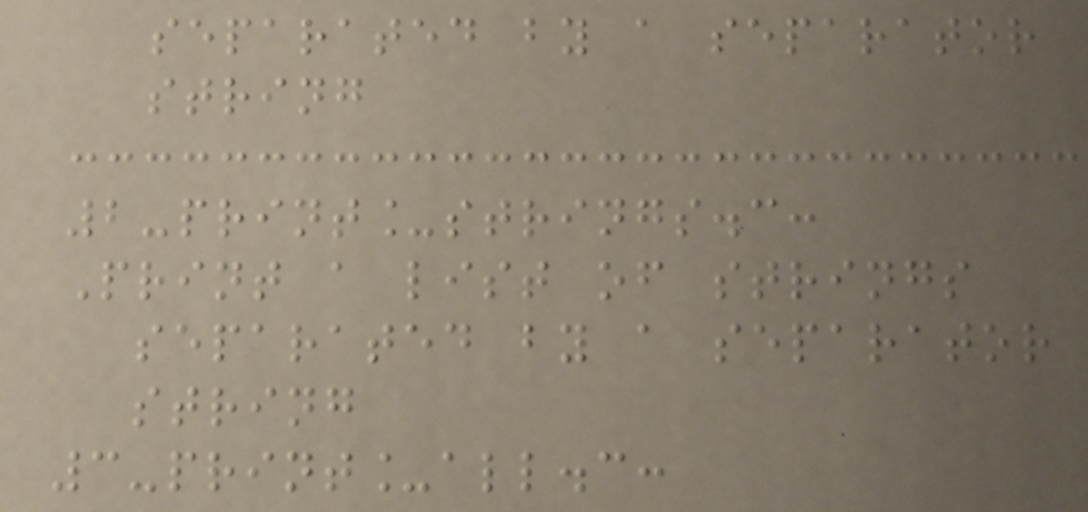separated by a separator
string
2-print_strings.c:
Print a list of strings
separated by a separator
string
3-print_all.c:
